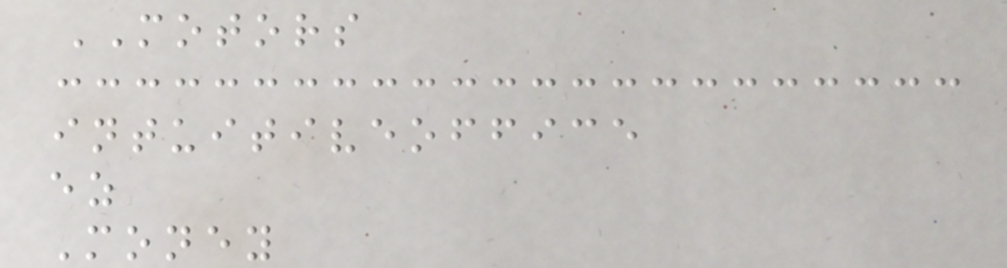MOTORS
intuitiveoffice
ez
Money
